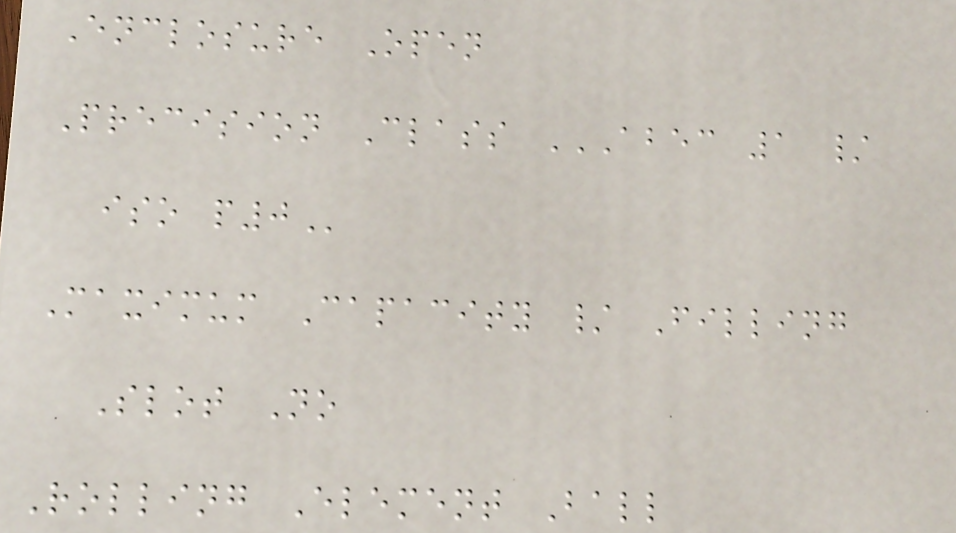Enclosure Open
Precision Class ABEC 1 /
ISO P0
Maximum Capacity / Filling
Slot No
Rolling Element Ball
